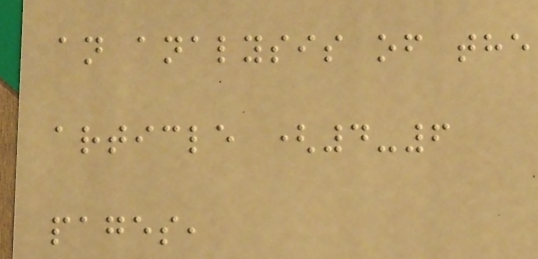an analysis of the
article (4-6
pages,
